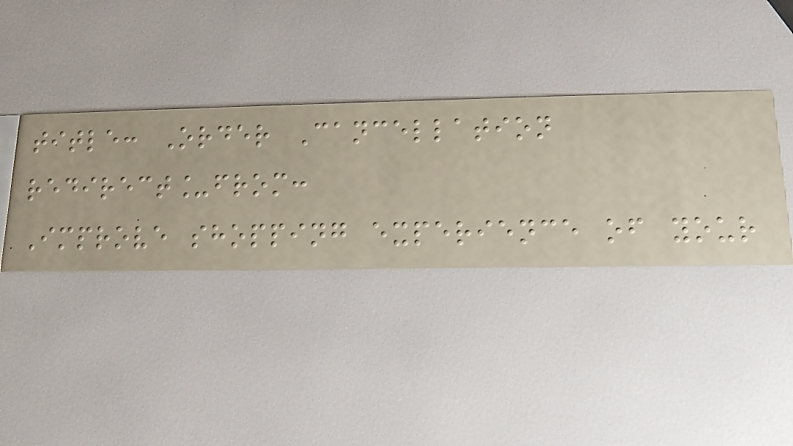title: Order Cancellation
redirect_from:
Improve shopping experience of your
